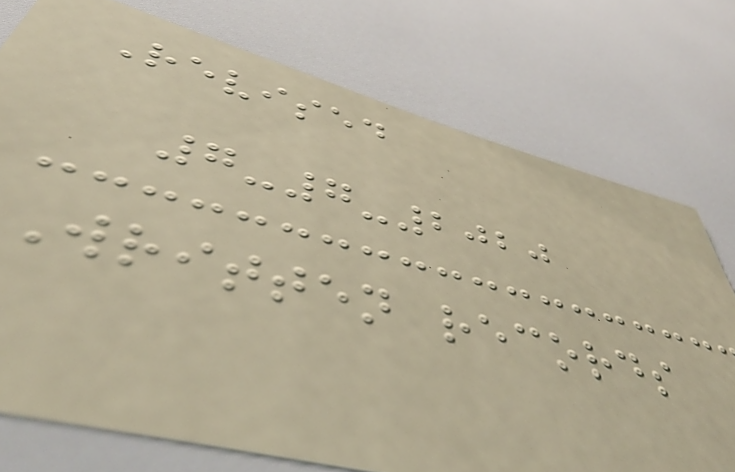Revised
7-7-2020
Written records
